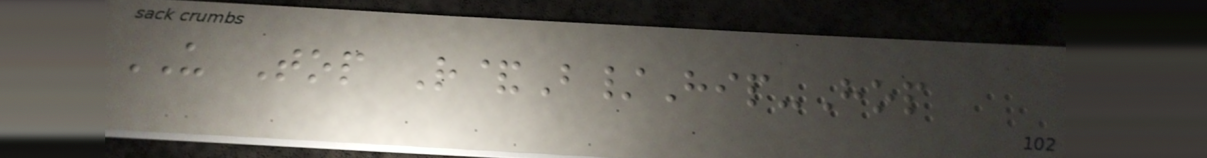US Top R&B/Hip-Hop
